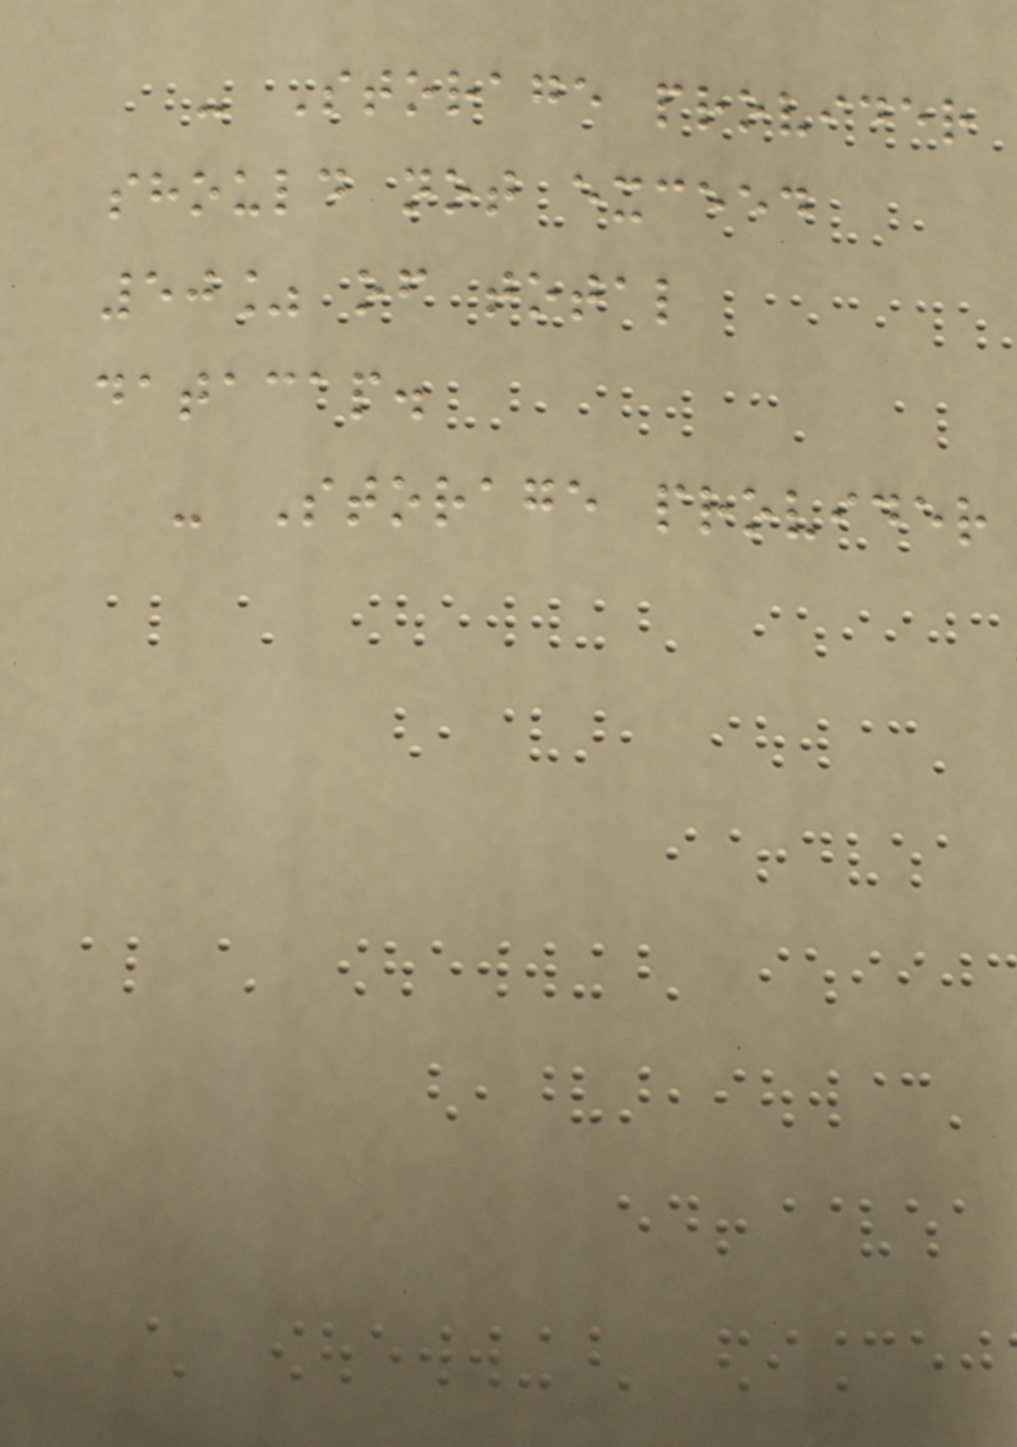- Storage provider
should not exceed
50% of total
datacap.
- Storage provider
